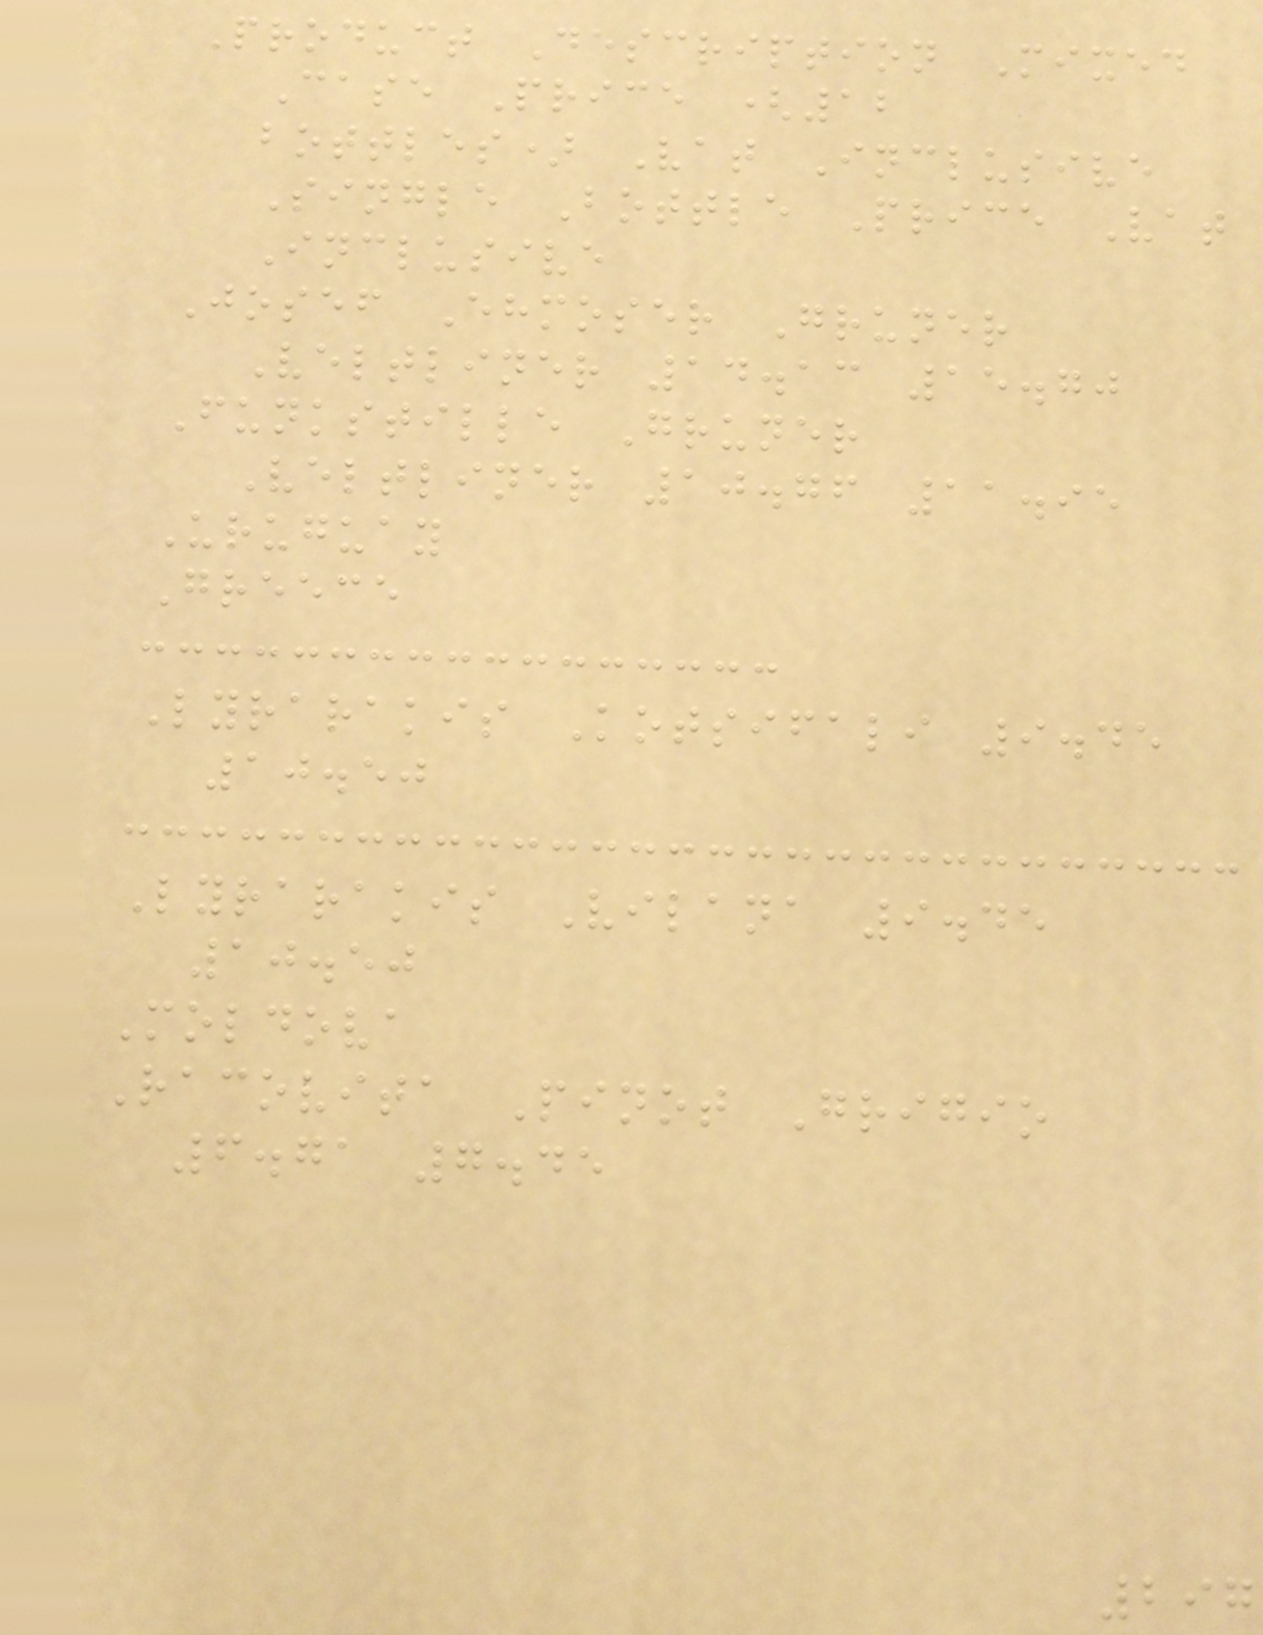Product Description Mixed
Case Price (12
bottles) Vat Inclusive
Single Bottle Price Vat
Inclusive
Josef Ehmoser Gruner
Veltliner 14.13 15.70
Funkstille Gruner
Veltliner 10.76 11.95
Uruguay
Greece
Lyrarakis Kotsifali 9.45
10.50
Lyrarakis Vilana 9.45
10.50
Moldova
Racovita Pinot Grigio
6.71 7.45
297
